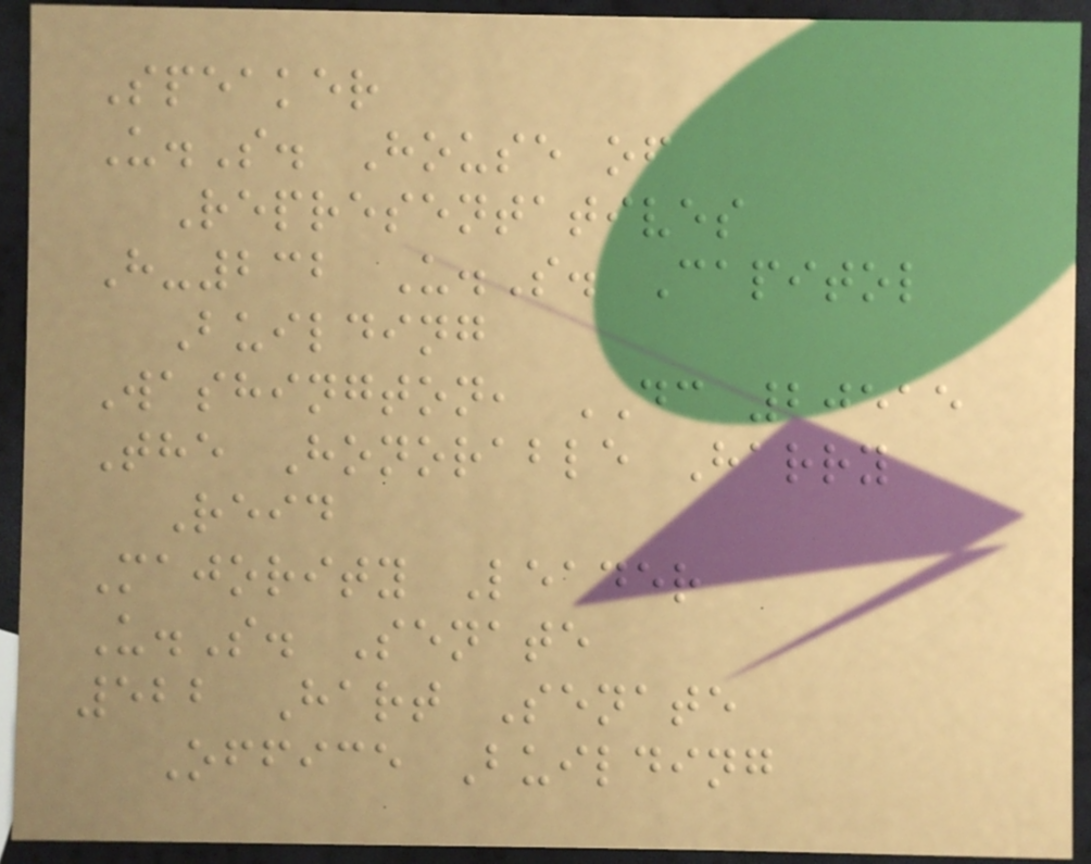Speaker
U.S. House of
Representatives
H-232 U.S. Capitol
Building
Washington, DC 20515
The Honorable Harry
Reid
Majority Leader
U.S. Senate
522 Hart Senate
Office Building
